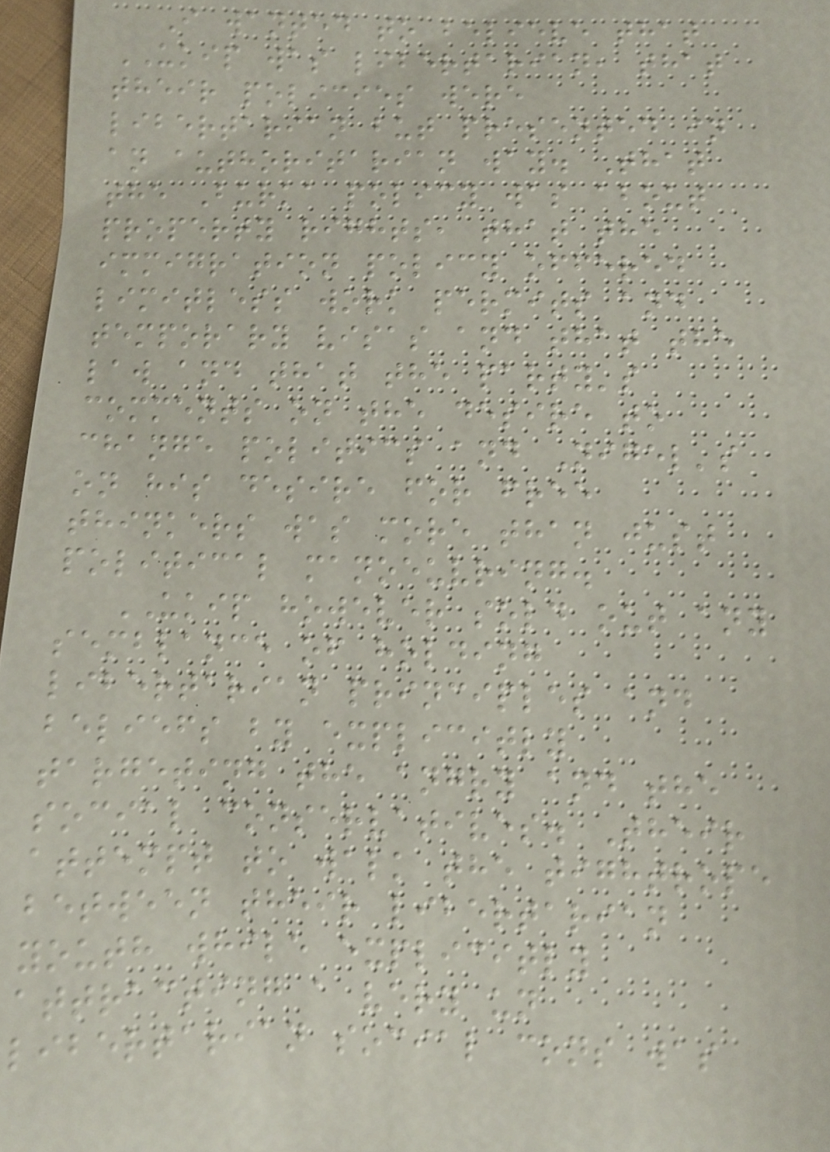I wanted to believe that
UKIP was libertarian, that
their policies were
libertarian but presented in
an authoritarian way. That
the Burka policy was about
property rights, that the
immigration policy offered
limitless work permits and
temporary visas and that the
law and that the party's
comments on the desire to
change politics and Nigel's
on his desire for free
thinkers was more than just
political manoeuvring.
UKIP however sold out any
semblance of holding
libertarian principles and
beliefs by explicitly
targeting the angry and the
social conservatives. Their
attempt to walk the tightrope
between their libertarian
youth while explicitly
attracting a very un
libertarian social cons was
